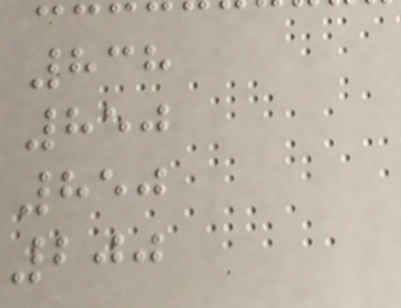838
850
850
200
